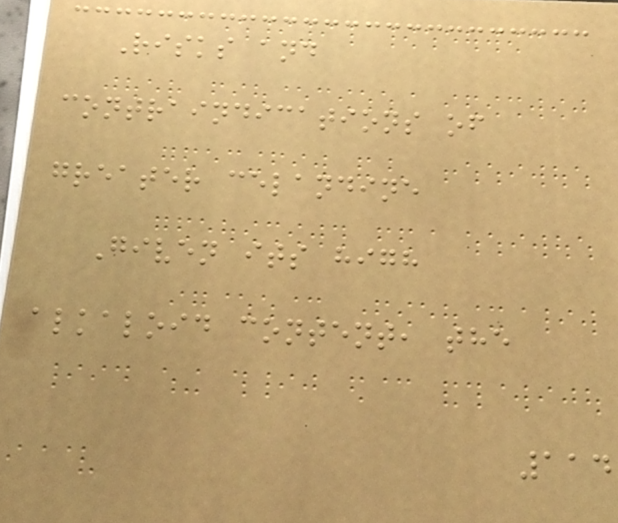Risks and
contraindications of
greater celandine
Given its high
alkaloid content, the
114
